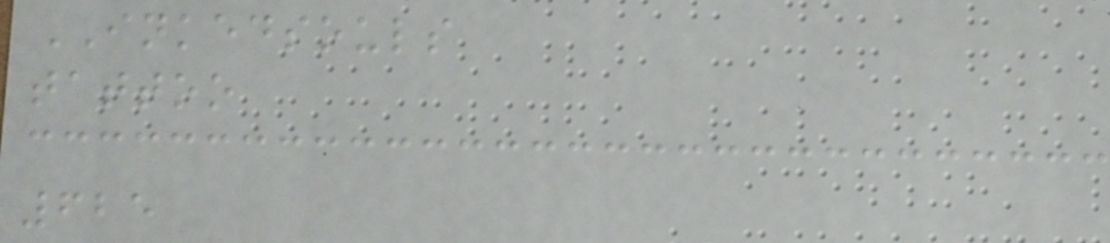INKEDSOULS
tattoo
625
